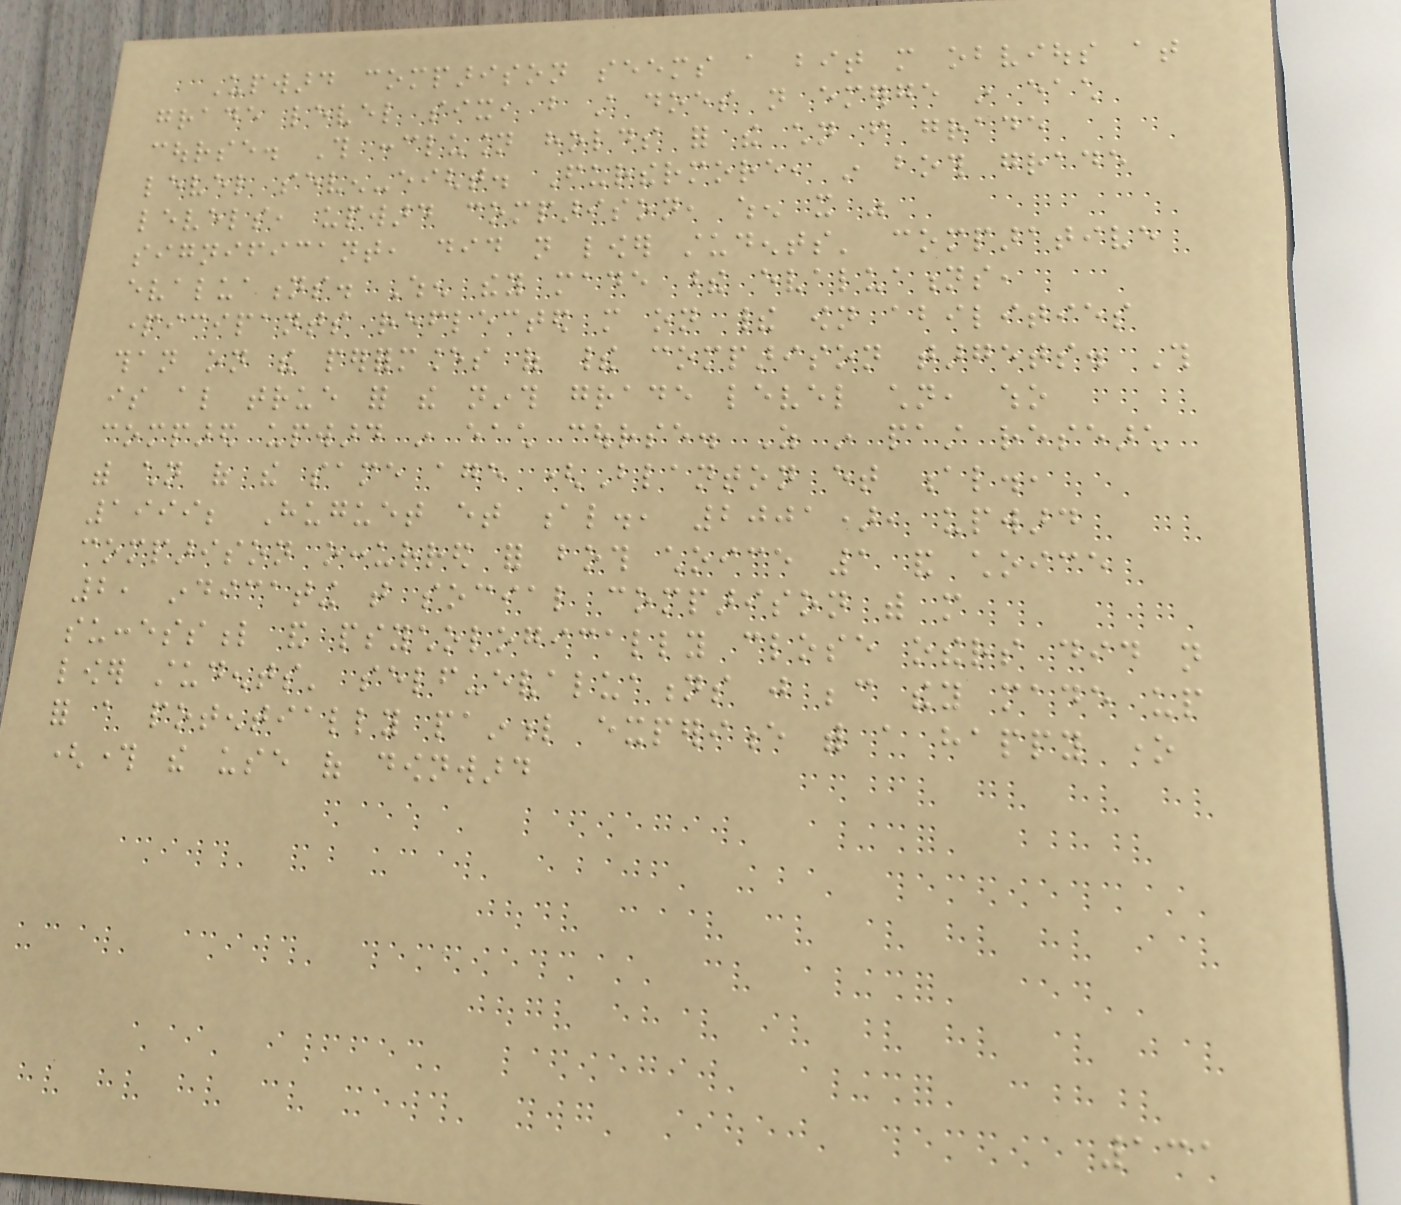Upward comparison seems a bit more obvious at
grade level six, but still does not emerge in each
course. This conclusion holds for the children from grade
level seven-eight. Furthermore, in both grade
levels, upward comparison, when it was
significant, did not lower students' comparative
evaluations. When they made these evaluations,
participants reflected more on their own abilities
than on the performances of their comparison targets. This
is also true for the ninth grade level children, who
compared upward in each course. As in past research
with children of the same age (Blanton et al.,
1999; Huguet et al., 2001), upward
comparison occurred for both choice 1 and choice
2, indicating that social comparison with more
successful and psychologically close others did not
lower students' self-evaluations just because they made up
for a potentially painful experience with a happy one
(through the use of downward
131
